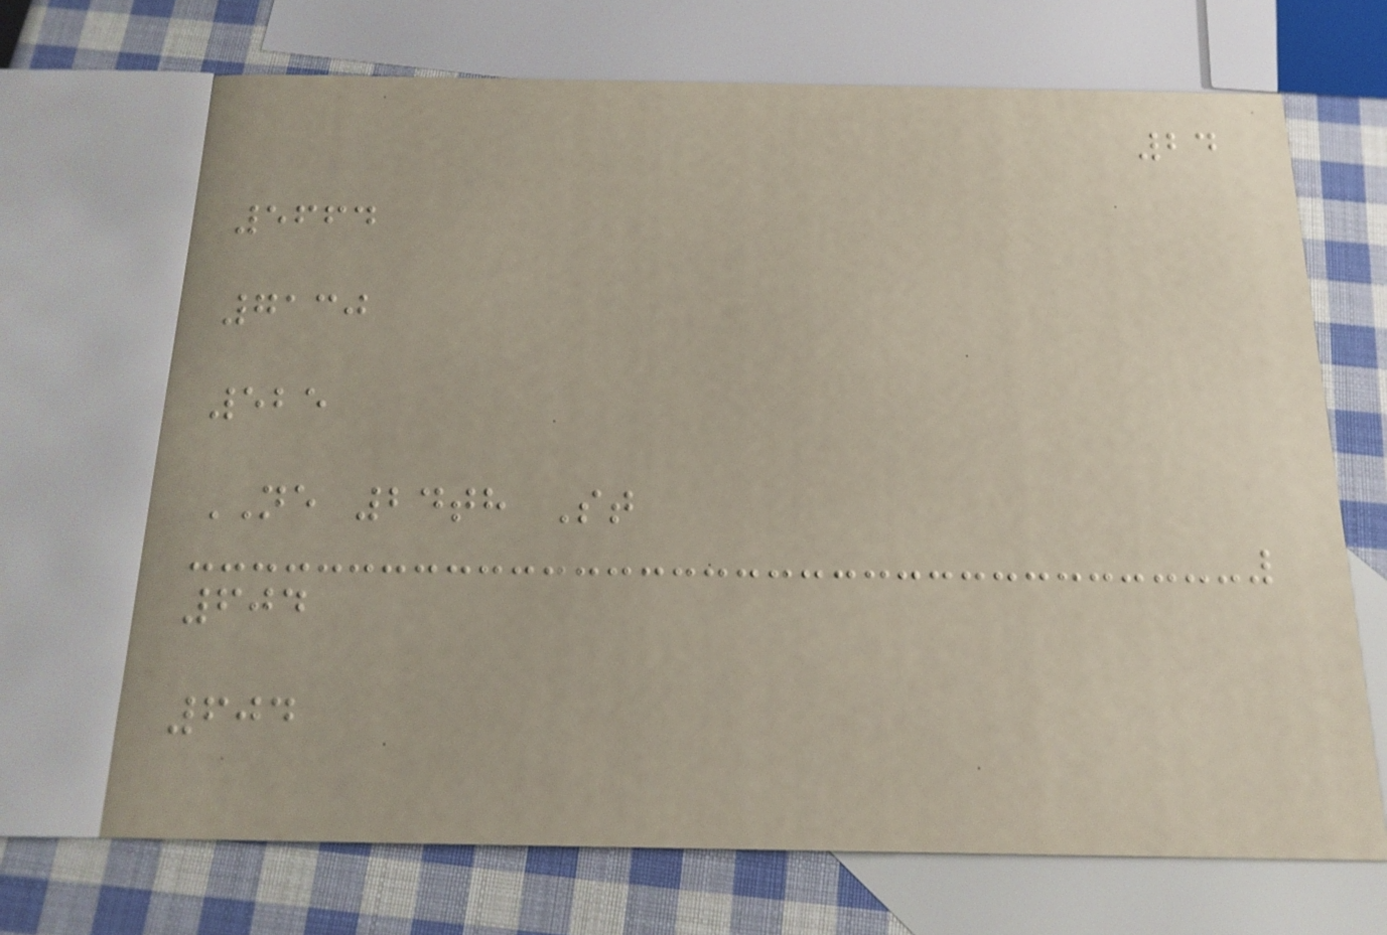24
5664
7130
525
NE 24th St
604
604
